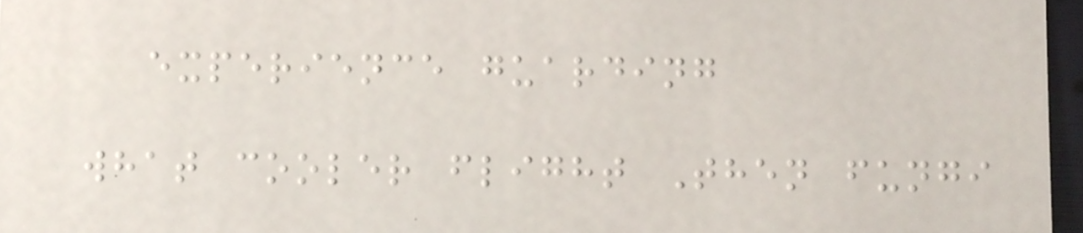experience guarding
what cooler flight Then fungi
